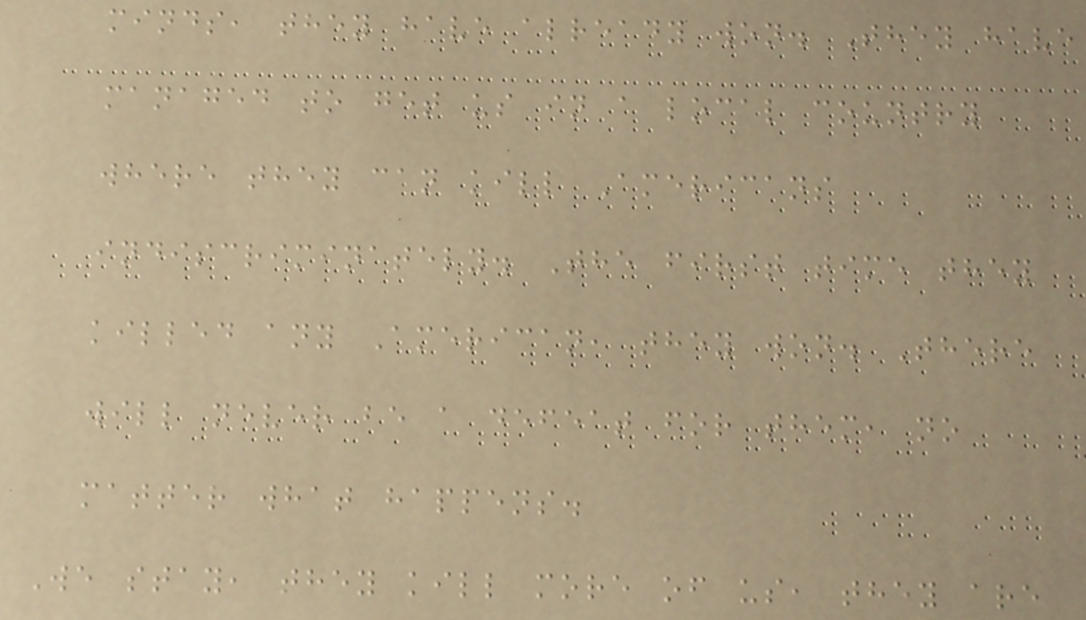minds, they have already won. They have
managed to get us in a local country
where they can kill Americans
indiscriminately. The first time they
killed any American, they won. There
will never be a defeat for them, no
matter what happens.
We stay, they kill more of us, they are
